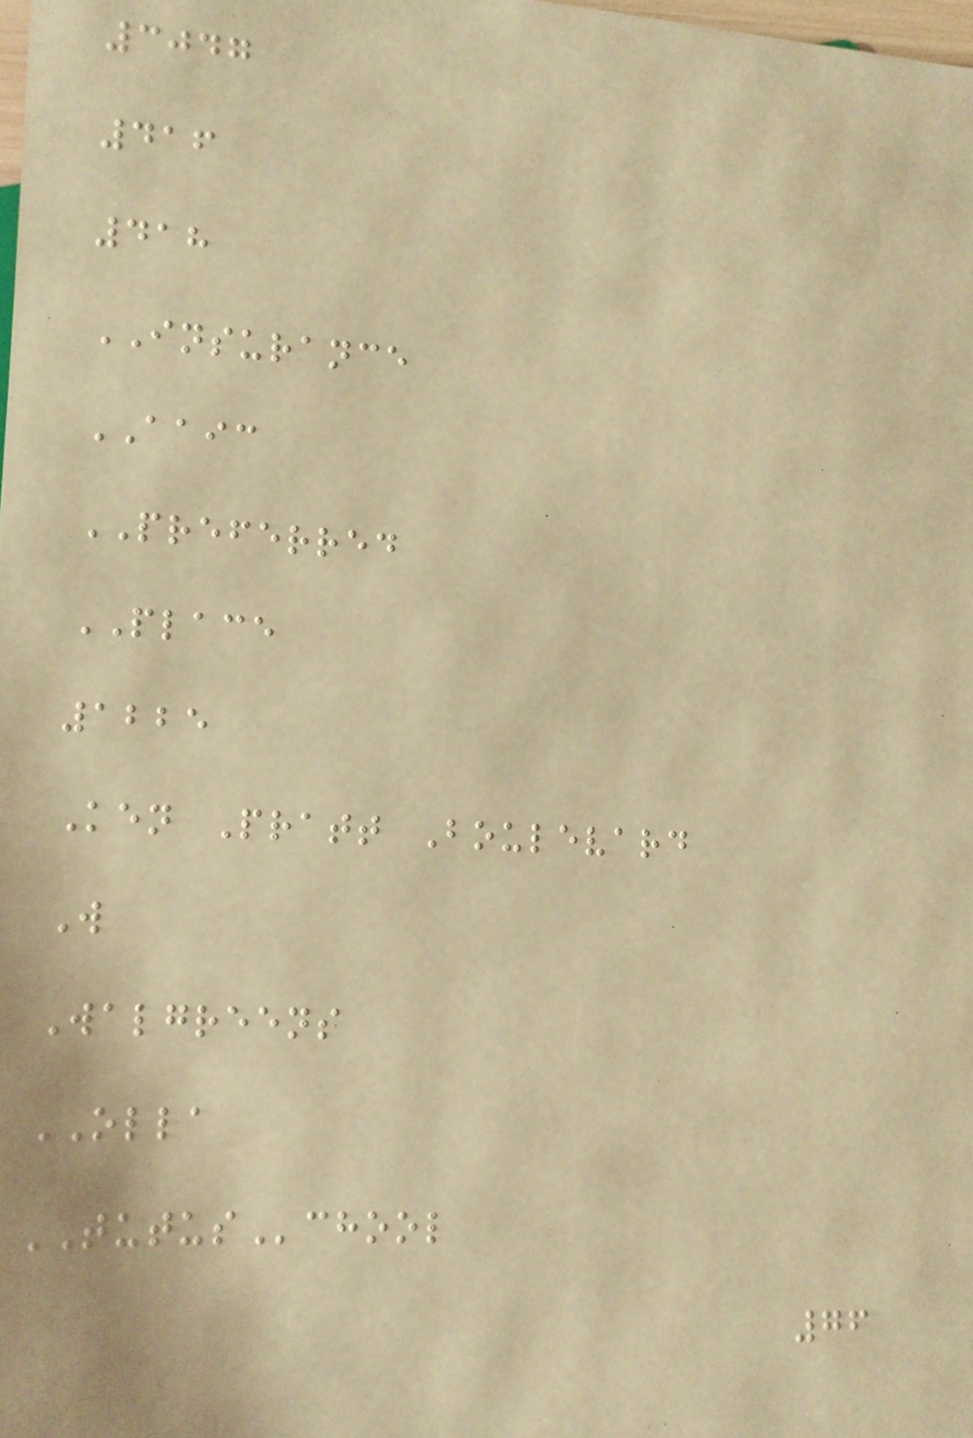3047
416
418
INSURANCE
AAIC
PREFERRED
PLACE
1225
Ken Pratt Boulevard
W
Walgreens
OLLA
TUTUSchool
76
